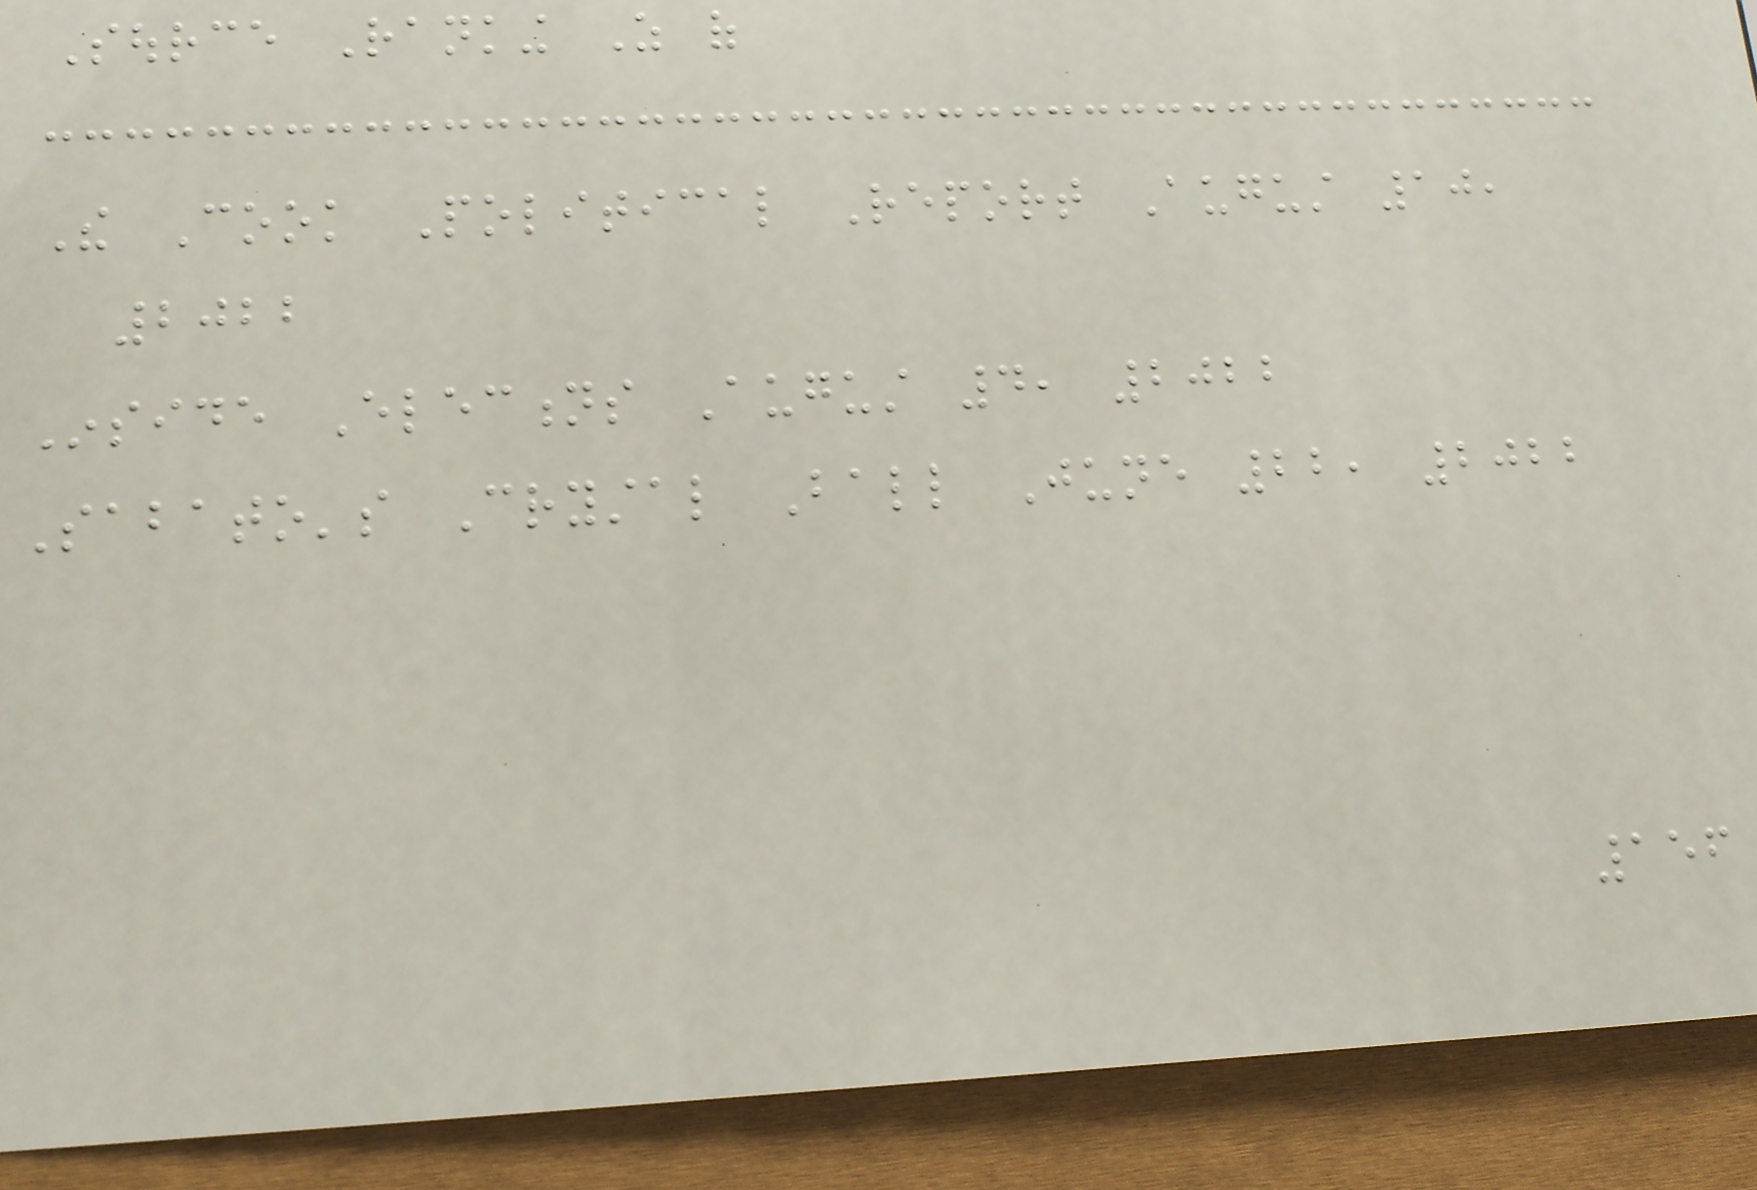Source Ranking As of
The Cook Political Report August 10,
2022
Inside Elections August 4, 2022
Sabato's Crystal Ball June 22, 2022
156
